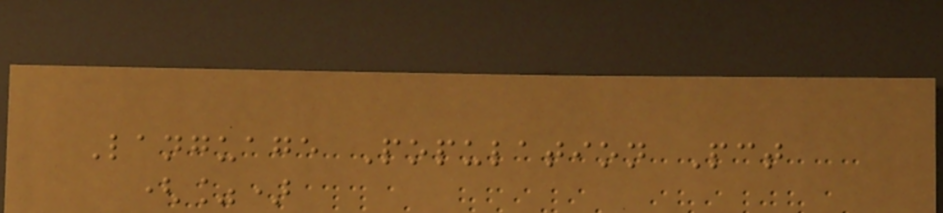Language Population Pct
(%)
